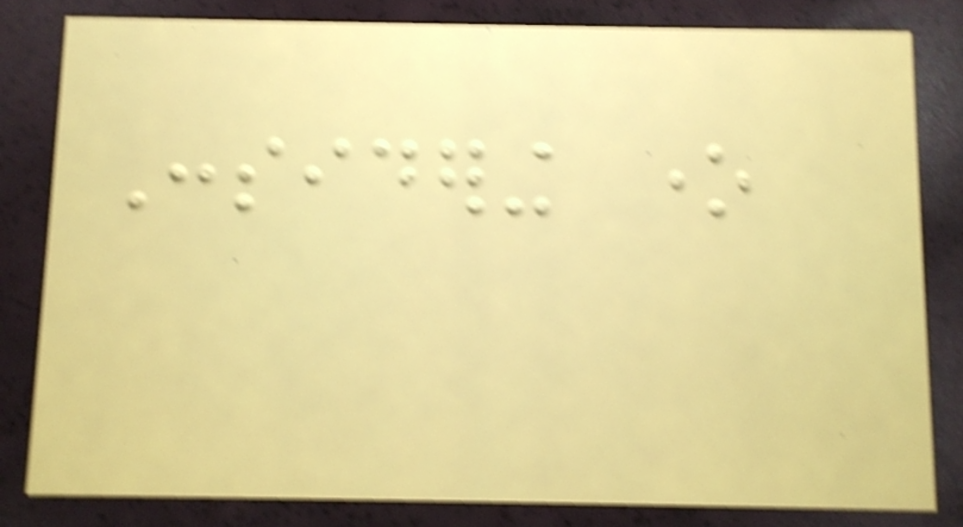Considering one
